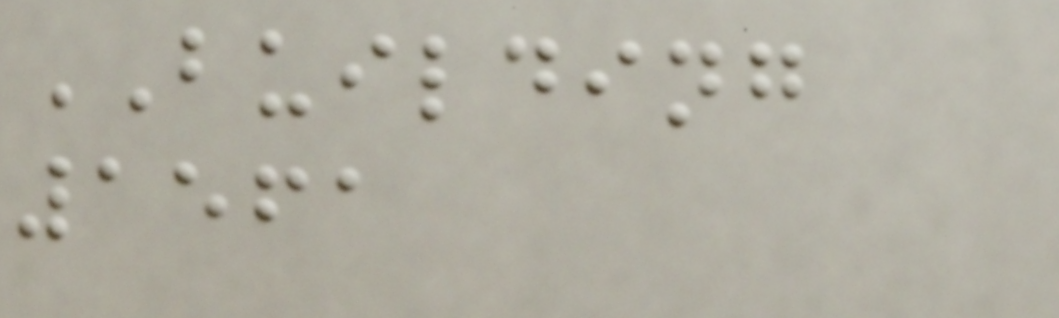BUILDING
1561
